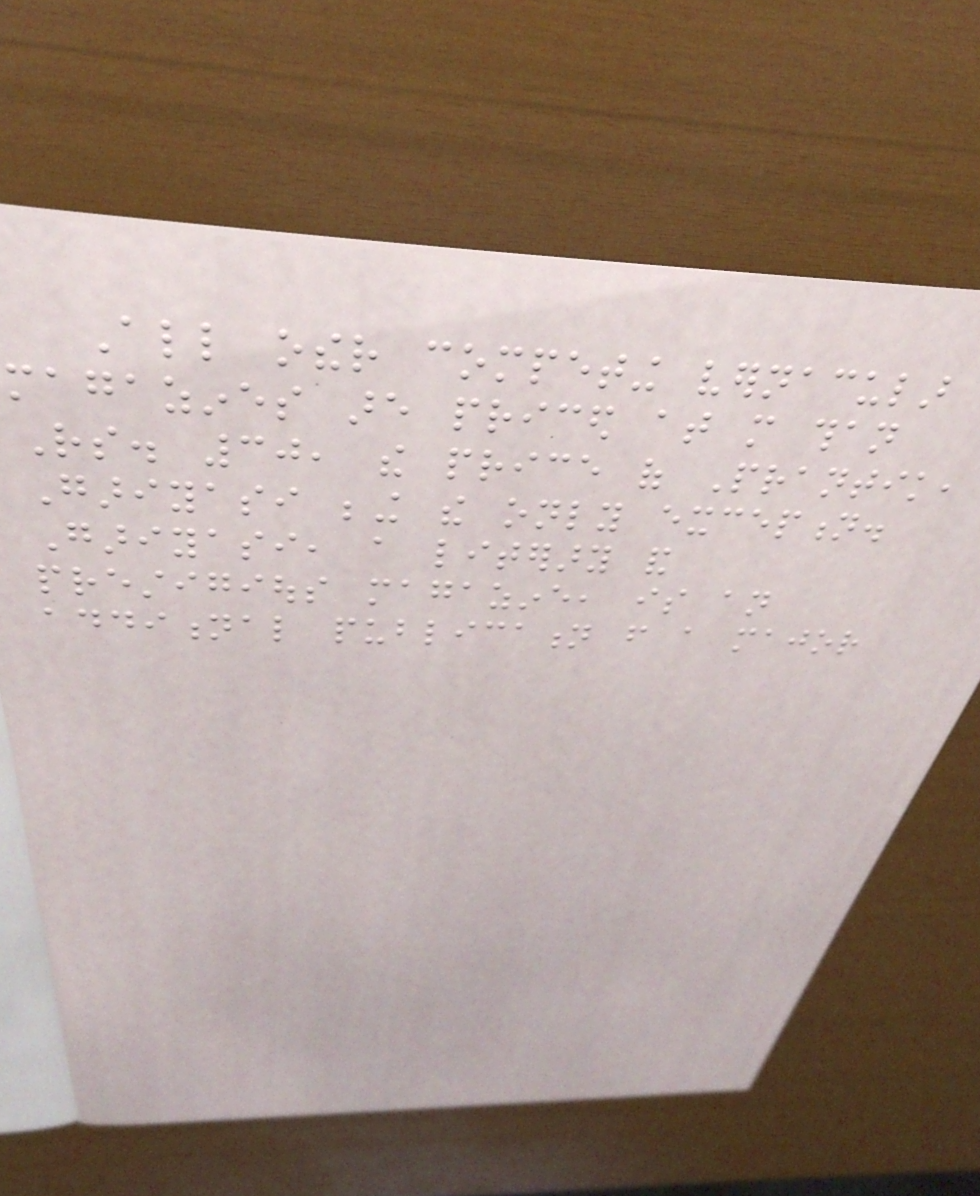All other competing vernacular
magazines are priced at more than
Rs. 30, the price of Prantik,
Gariyasi being the only exception.
Gariyasi, a literary and
prestigious magazine, is an
additional publication from a major
